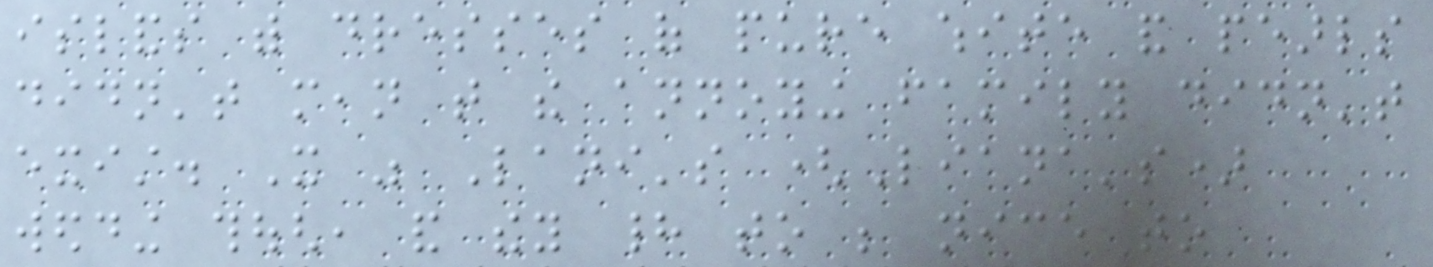islands with dresses of pure white and pearls
didn't mean that the annoying family didn't
exist. It was Lani's (Liana's)
wedding though, and they had to be nice to
